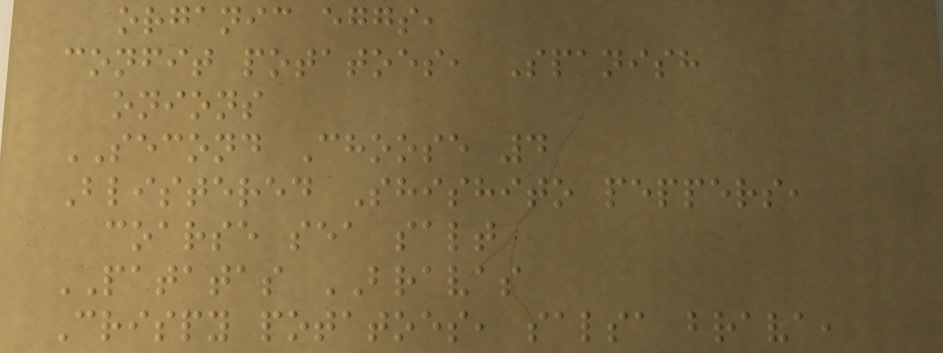organic eggs,
confit potatoes, Spanish
onions
SECOND Choose 4
Blistered Shishito peppers,
coarse sea salt
PATATAS BRAVAS
Crispy potatoes, salsa brava,
